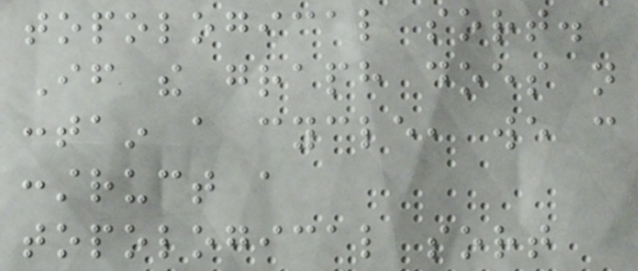topological sort.
If the graph does not
contain a cycle, we can
construct a
topological sort
